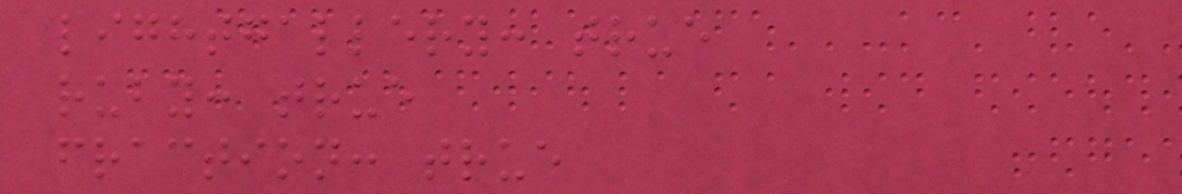lightgallery: true
ruby: true
fraction: true
